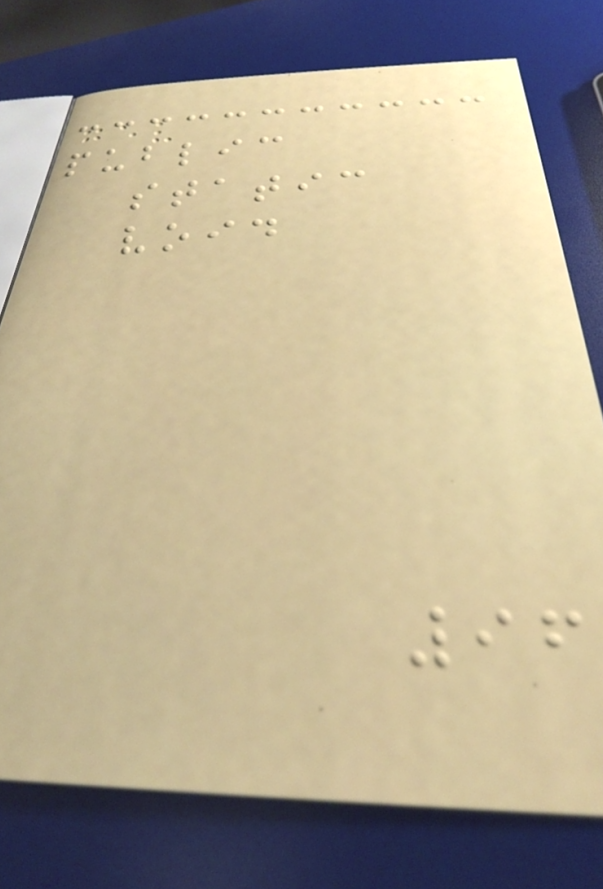public
static
void
96
